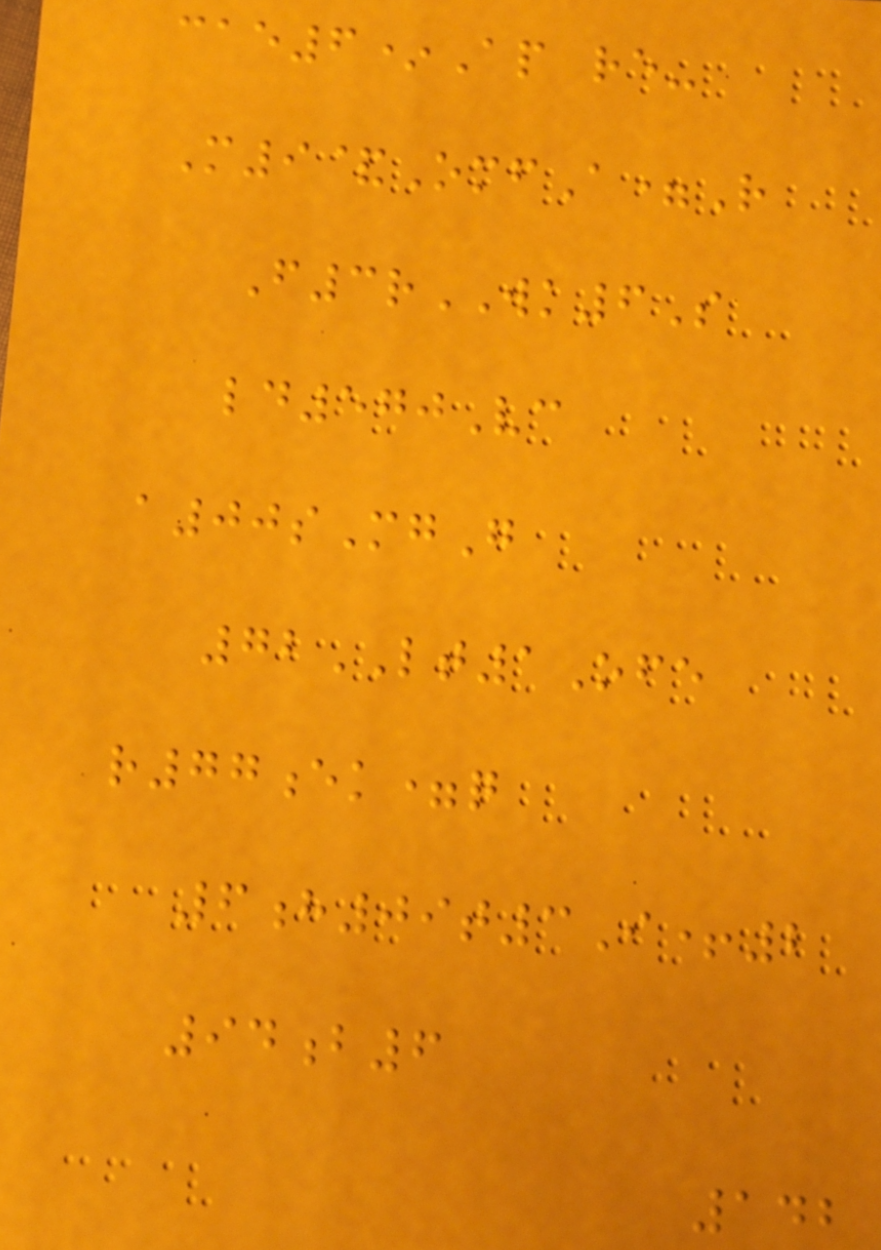cae6*Ap re-
M9&OmfA=R
F3rWK6S
ld570Vc
a00sMgG
72LT1Ofe
r77ek=q
6h09t3I+2
94b6
142
